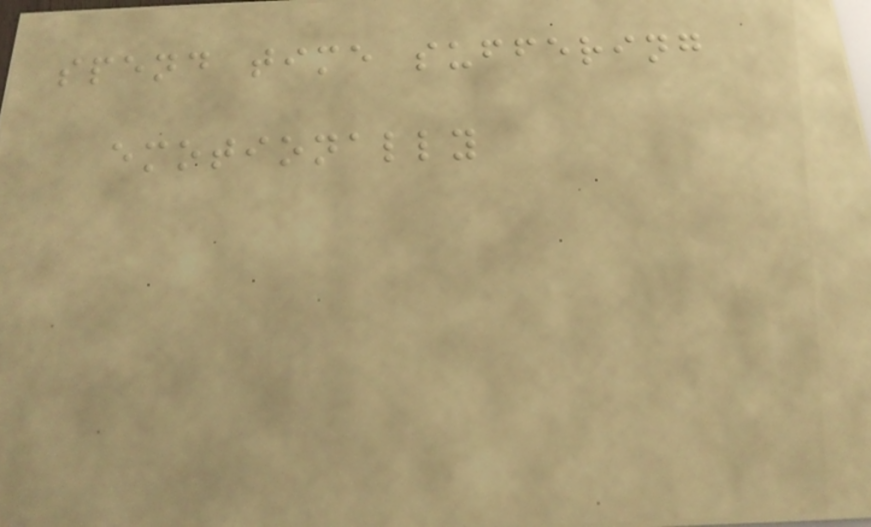spend time suffering
emotionally
